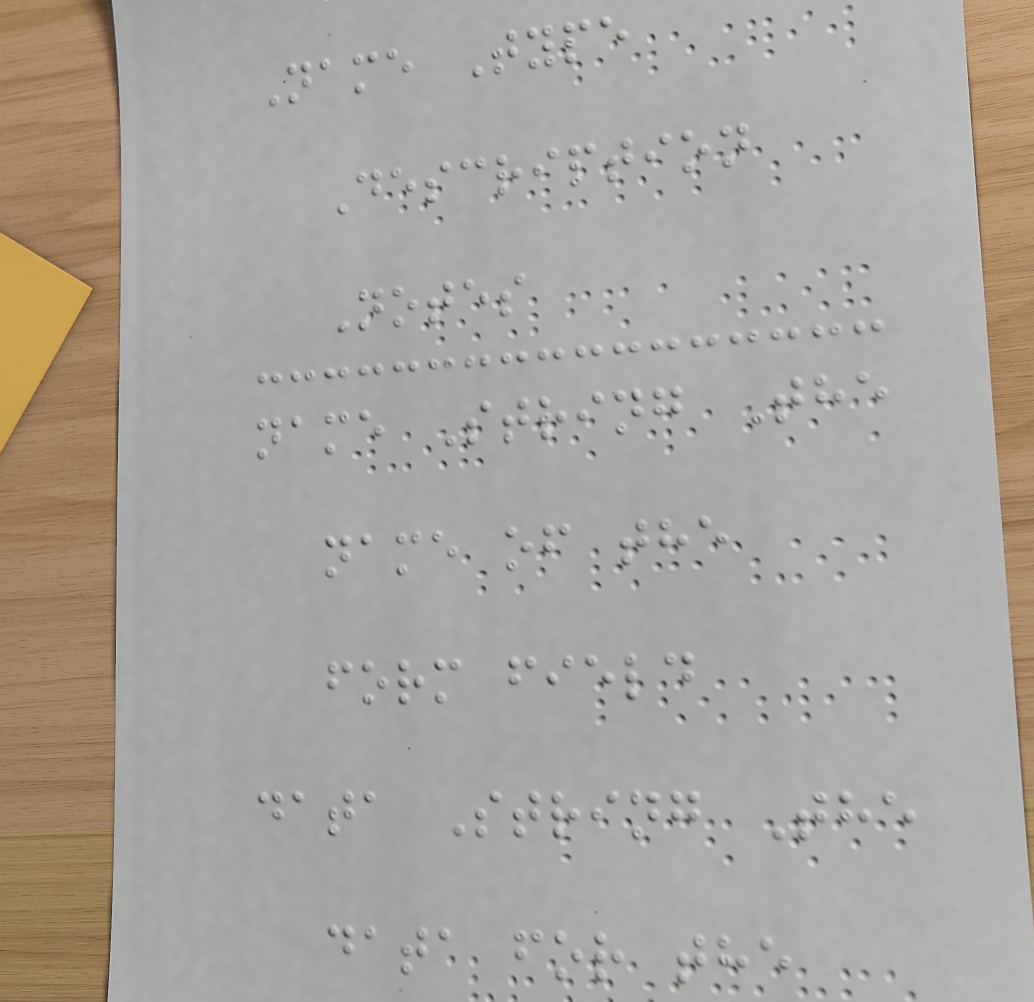Name Type
Description
Notes
name String The
name of the
form field
data String The
data for the
